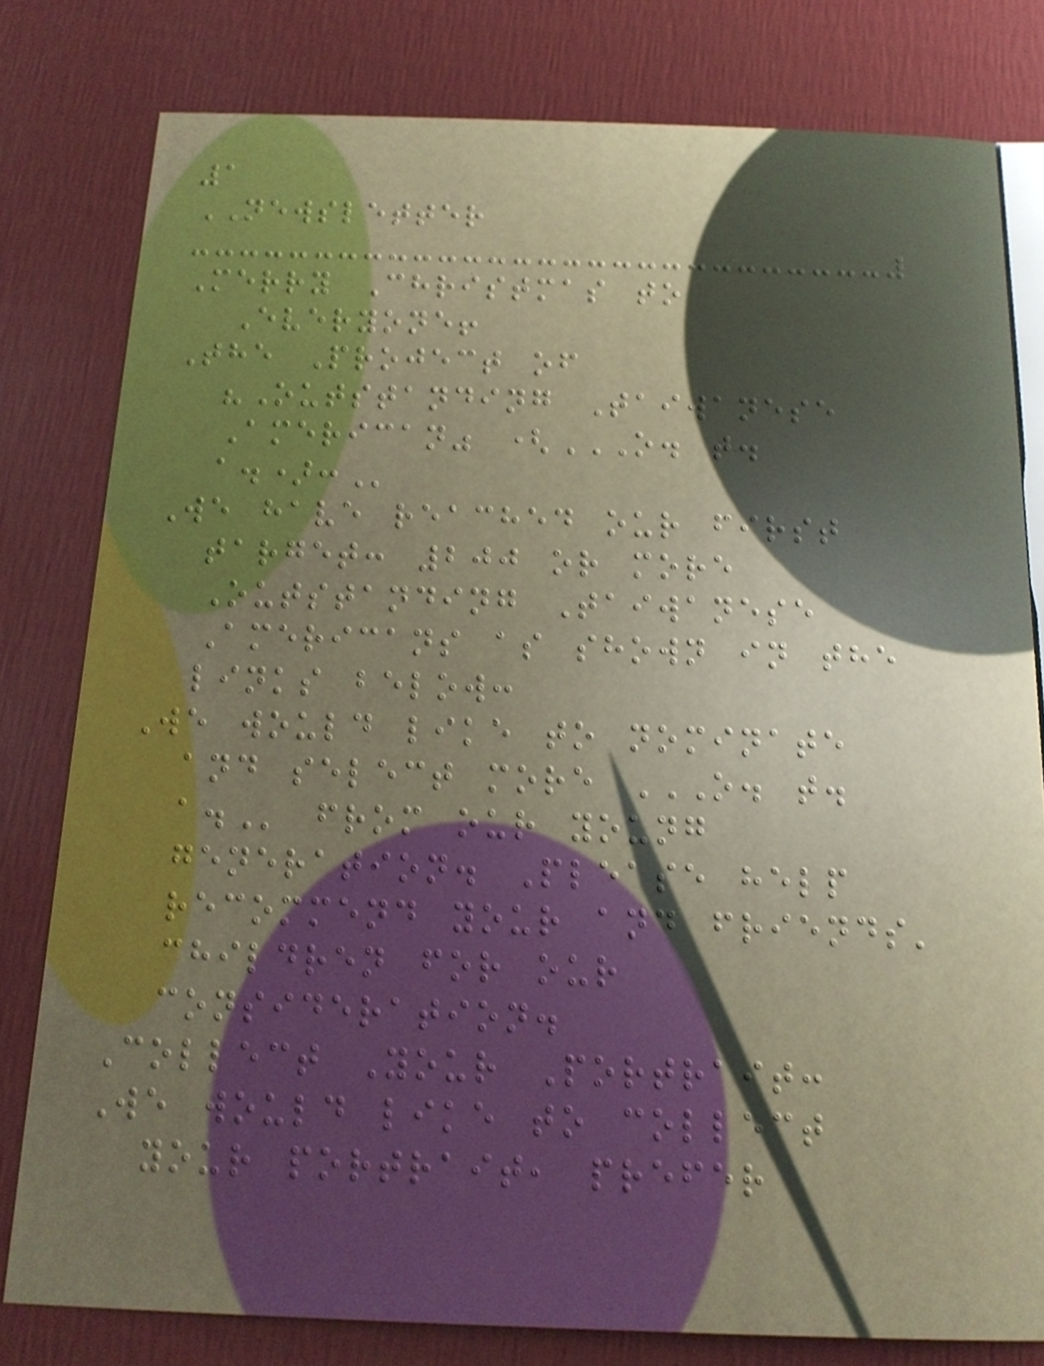1
NEWSLETTER
Merry Christmas to
Everyone!
The Project of
"Outstanding Taiwanese
American" (O. T.
A.):
We have reached our first
target: 200 or more
Outstanding Taiwanese
Americans as shown in the
links below:
We would like to nominate
and select more O. T.
A. from our young
generation. Please help
recommend your and friends'
children for our
consideration.
Collect Your Portrait:
We would like to collect
your portrait, prefer
